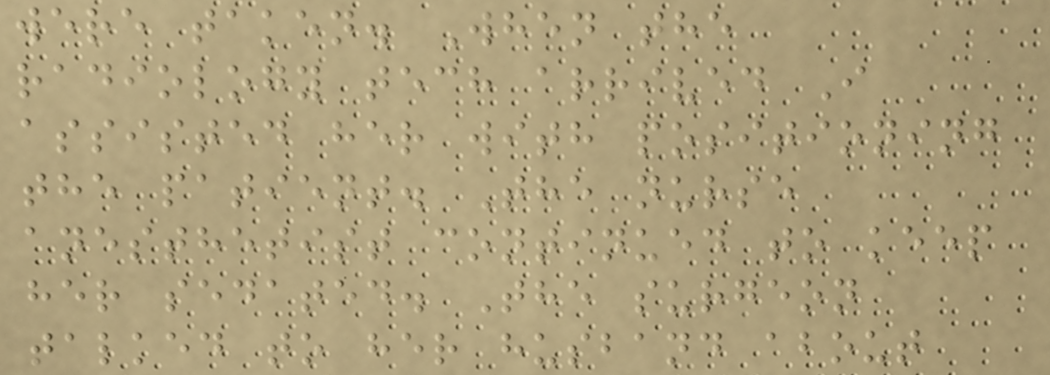were taken. When the
radiology tech arrived I
assisted her with positioning
the patient. The nurse
anesthetist continued to keep
her sedated. The surgeon
talked to her husband about
